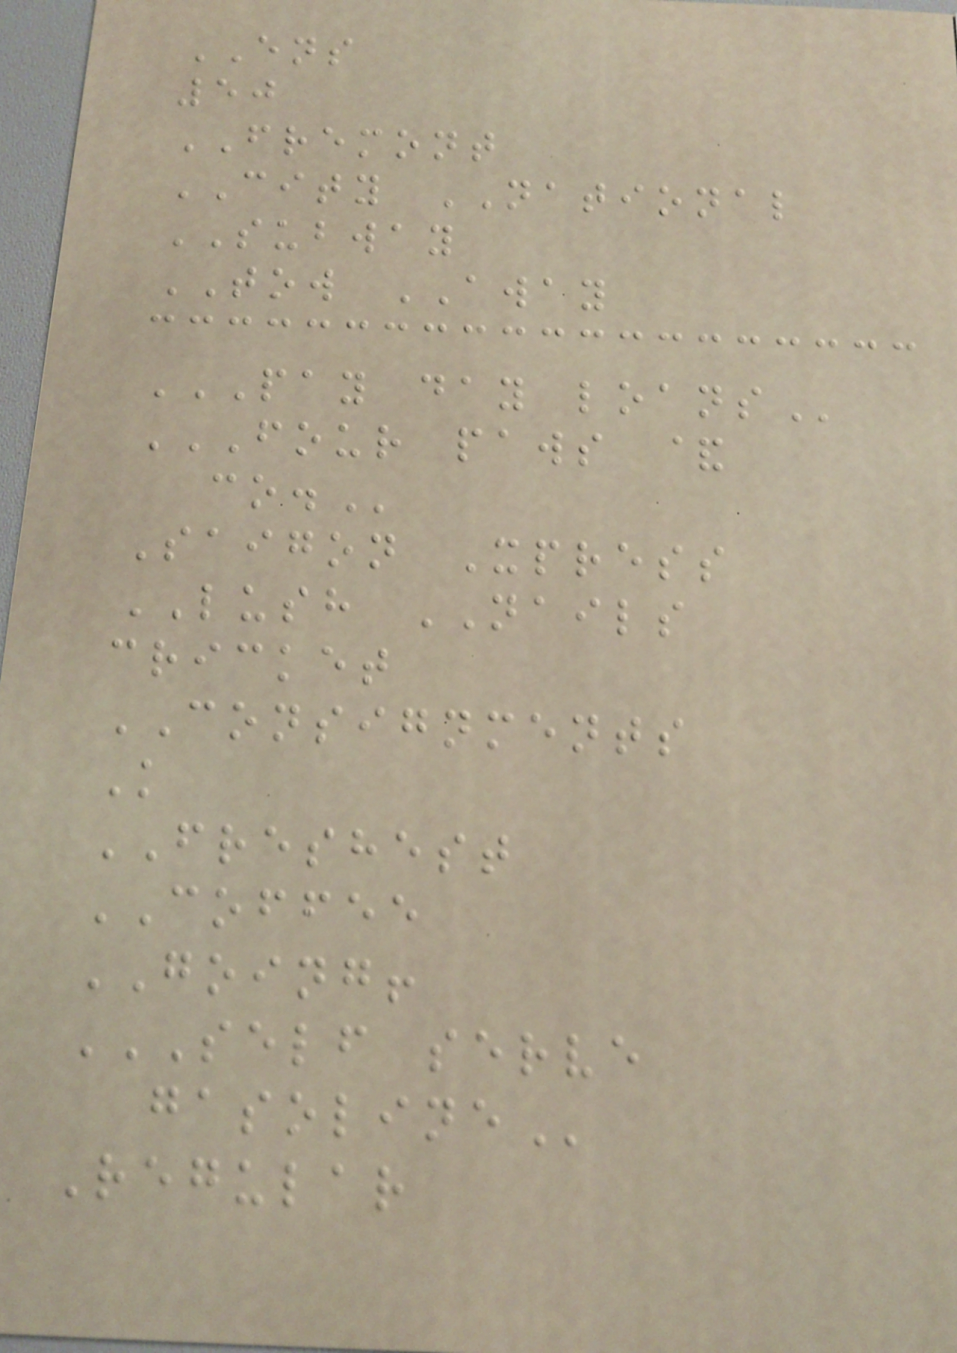ENS
50
FREMONT
CITY NATIONAL
SUBWAY
TOW AWAY
PAY DAY LOANS
FOUR PAWS &
CO.
Saigon Xpress
LUSH NAILS
cricket
CONSIGNMENTS
K
FRESHEST
COFFEE
GOING!
SELF SERVE
GASOLINE
Regular
